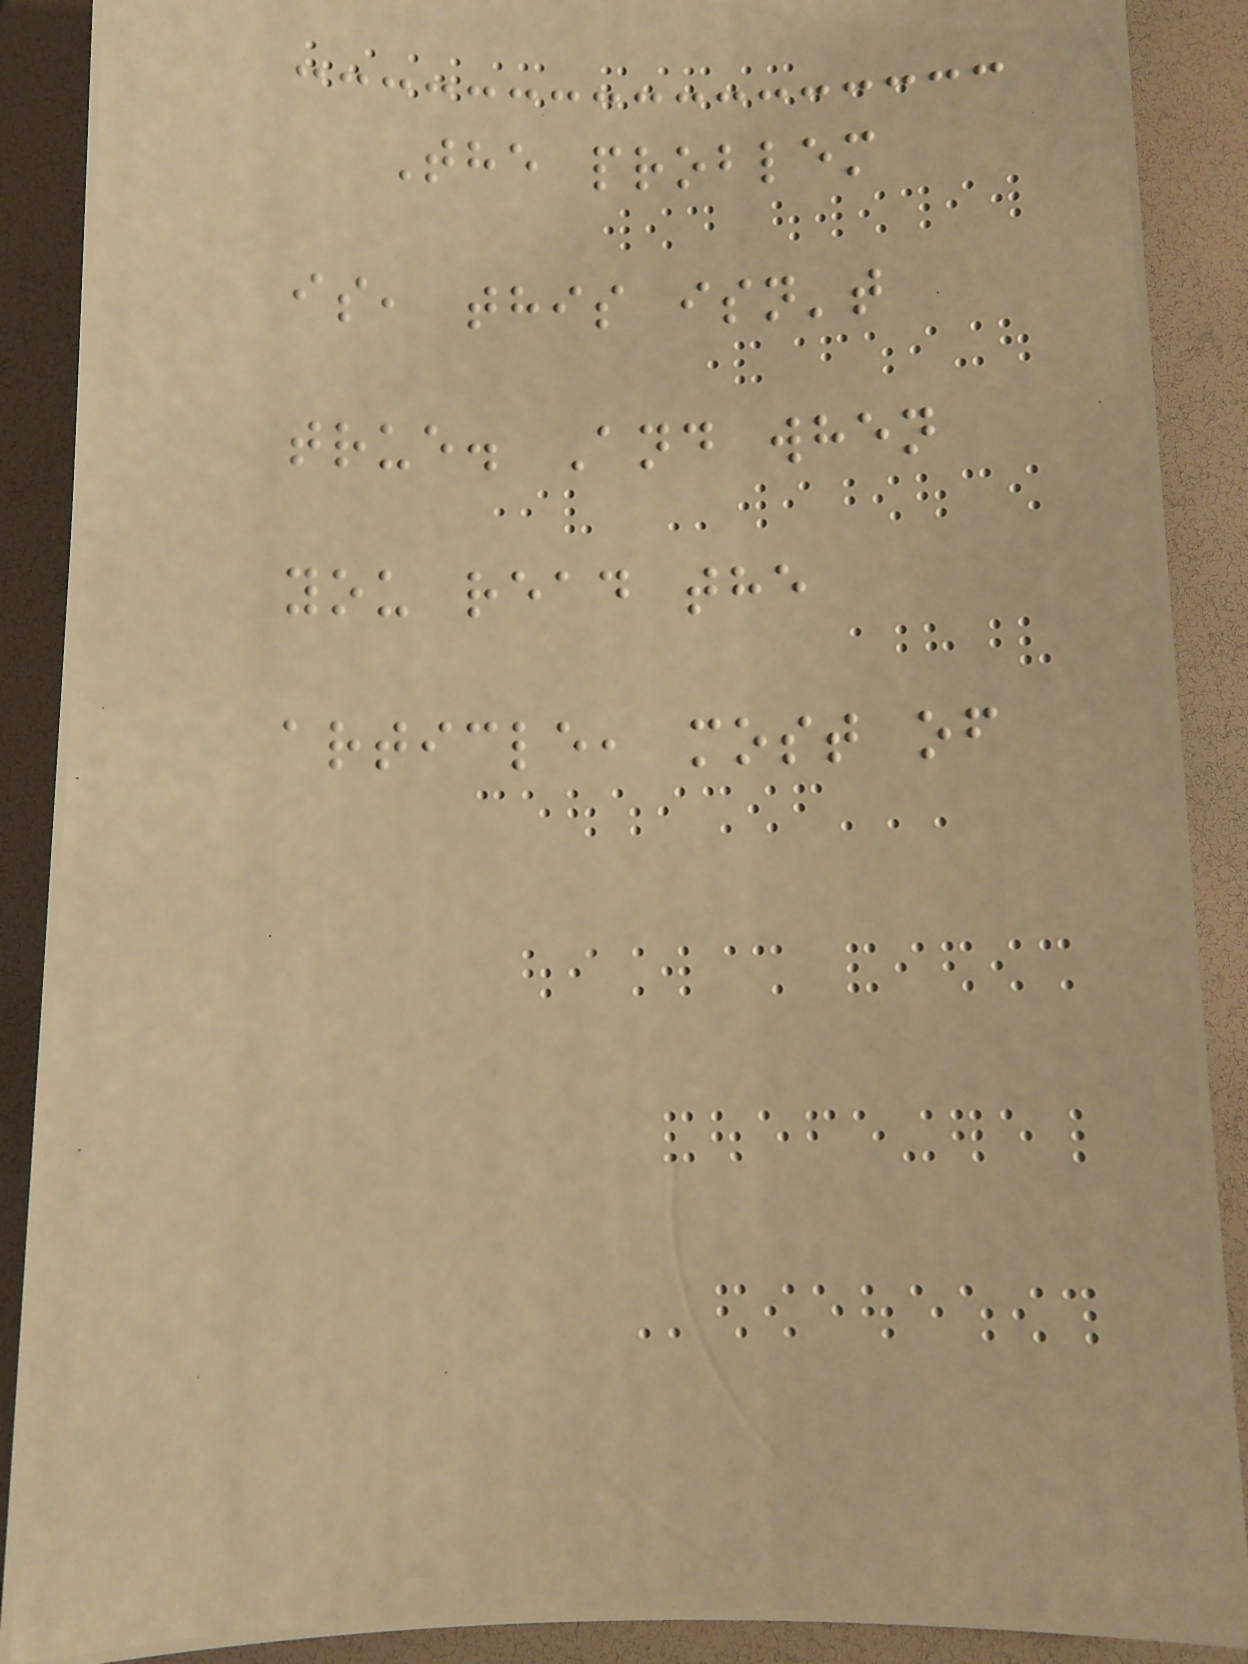The problem
is, this isn't
true. And when
you read the
article, most of
